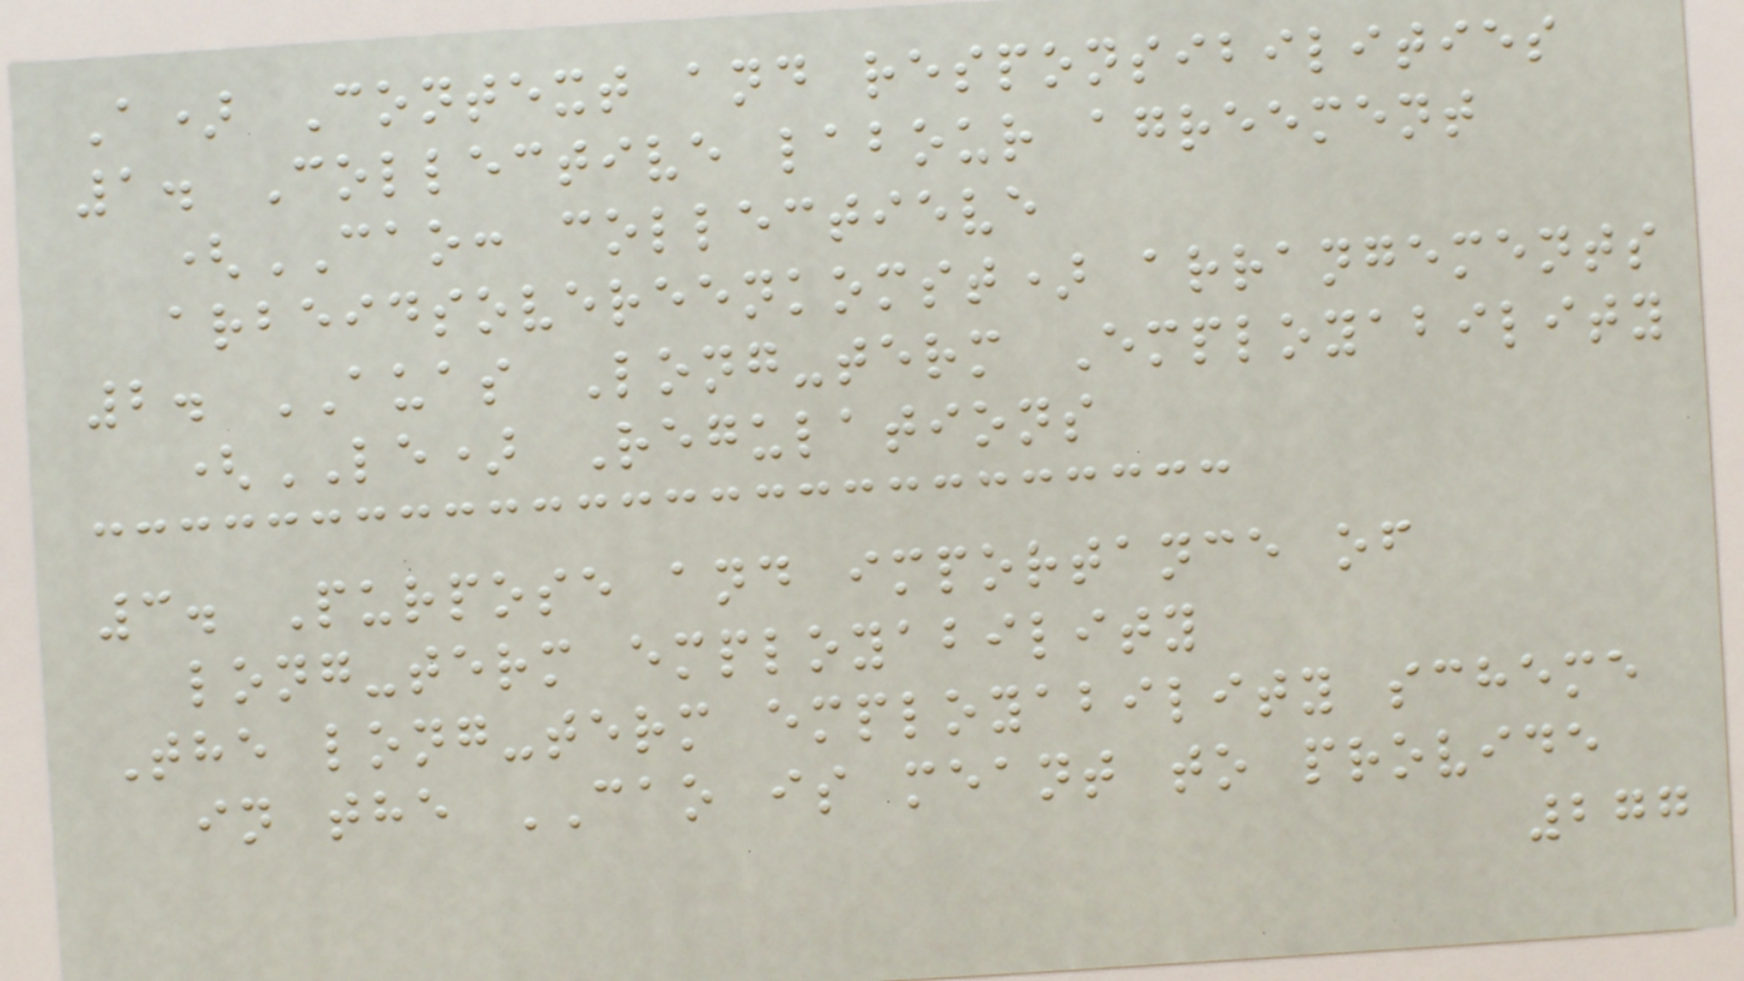A) Context and responsibilities
1. Collective labour agreement
(CAO: collectieve
arbeidsovereenkomst) arrangements
2. AUAS Long-term Employability
(LE) Regulations
3. Purpose and importance of
long-term employability
The long-term employability scheme
in the CAO is meant to provide
277
